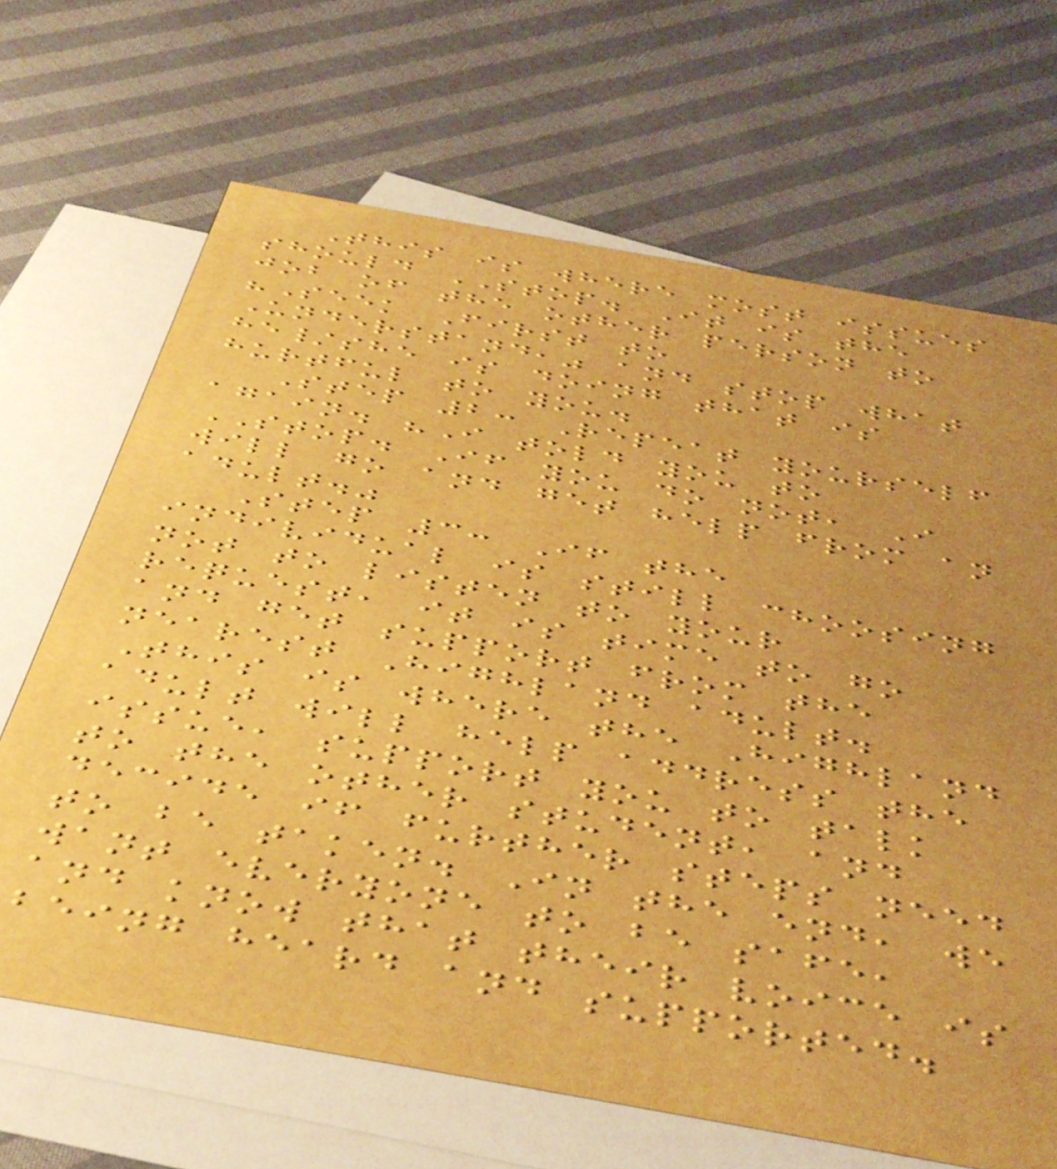This is where most issues
should STOP. It is the
job of the other person to
"Seek First to
Understand," and stop what
he/she is doing that is
hurtful to you.
Step 2: Repeat yourself
again. "I told you to
STOP. If you do not, I
will go and get help from an
adult."
Step 3: If the
individual is still choosing
not to listen to your
request, it is time to go
and get support from the
nearest Highland adult.
This is where the Highland
adult will help address the
issue, support you to talk
to the other student, and
decide if further steps need
to be taken. In the end, we
want everyone to be safe,
and know that their voice is
being heard and supported.
